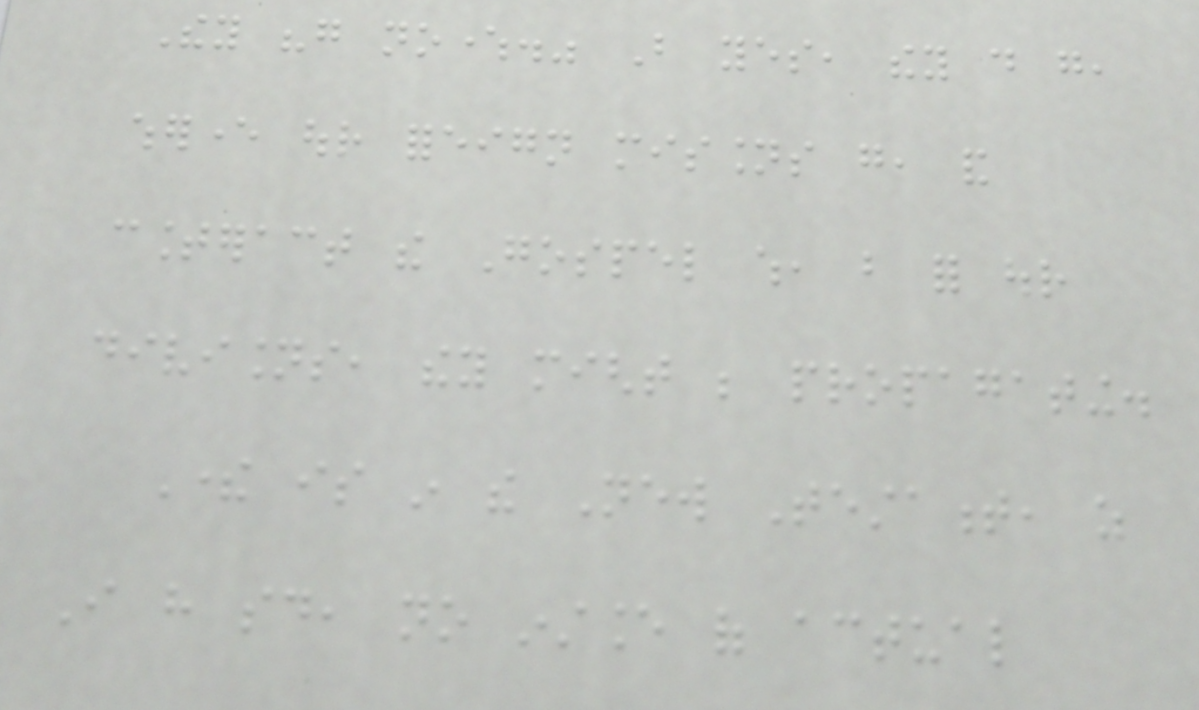They "go nowhere." But yes, they do go,
wherever our foreign missions go, and
counteract the Gospel which, but for our
divisions, they might be propagating.
There is in the New Testament, as
I have said, no instance of actual
